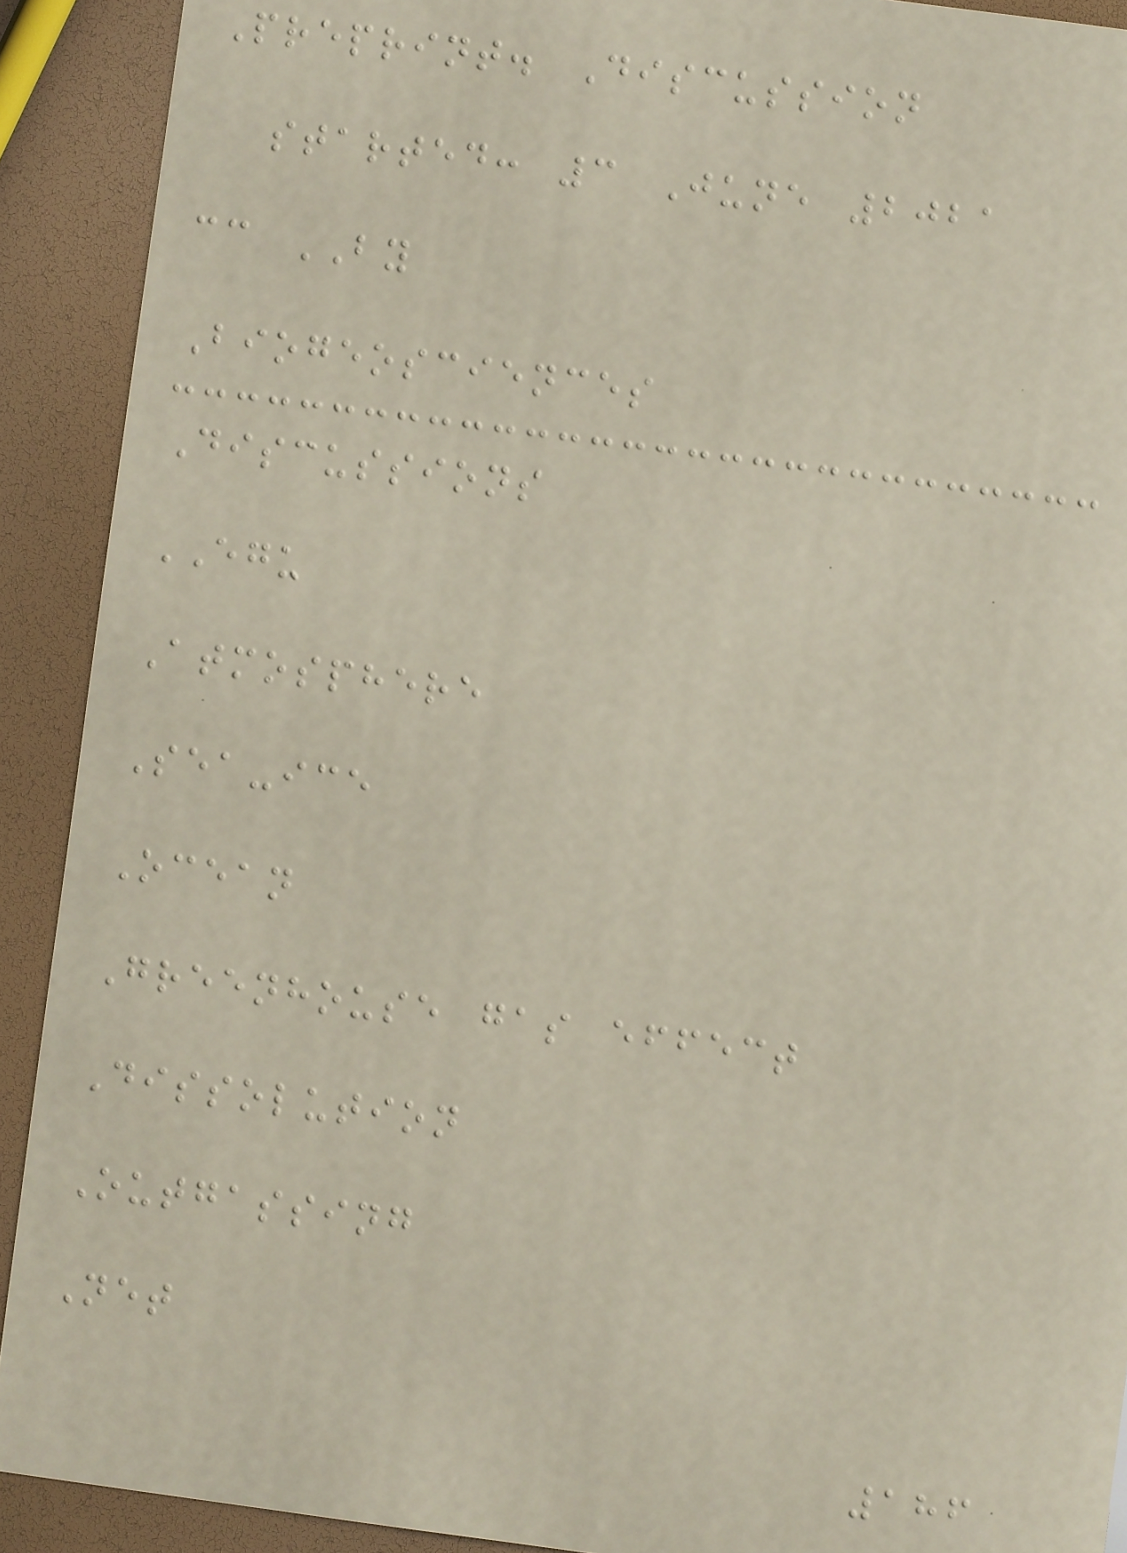Preprint. Discussion
started: 3 June 2021
cc BY
Biogeosciences
Discussions
EGU
Atmosphere
Sea-ice
Ocean
Greenhouse gas effect
Dissolution
Outgassing
Net
186
